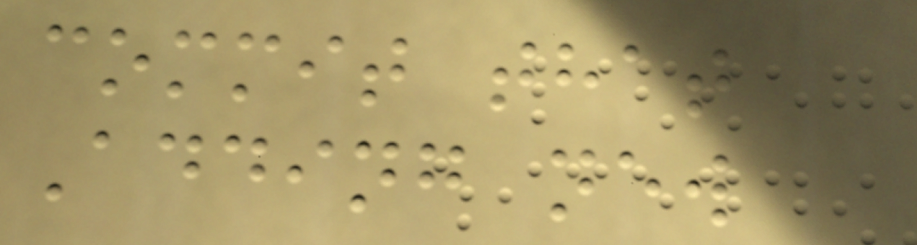commit that
Adding new
